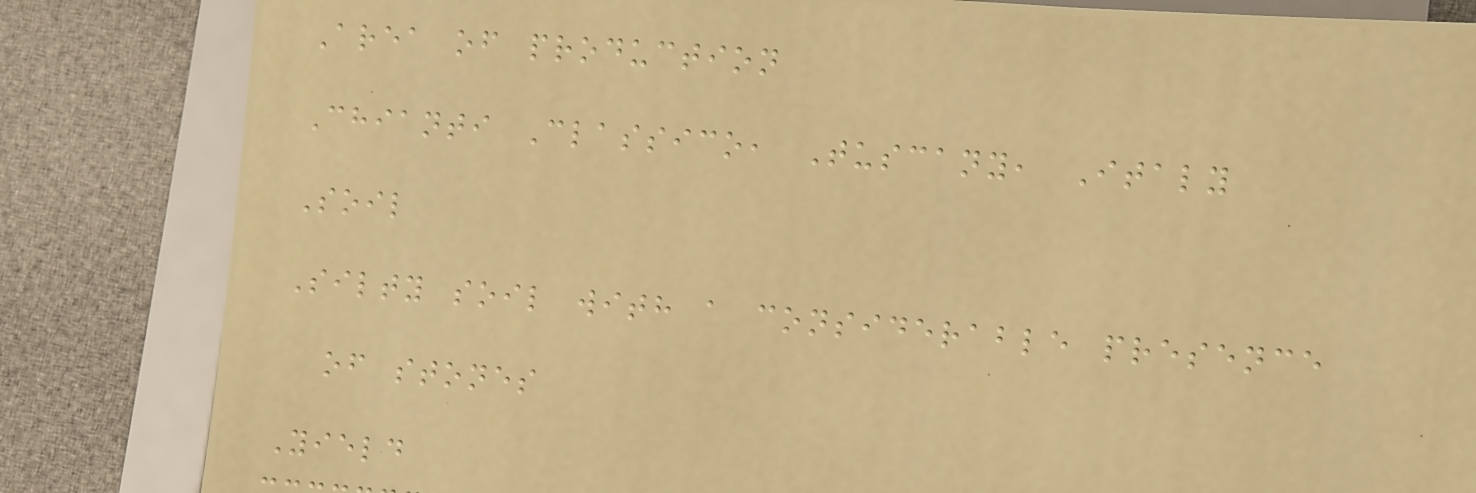Area of production
Chianti Classico, Tuscany, Italy
Soil
Silty soil with a considerable presence
of stones
Yield
